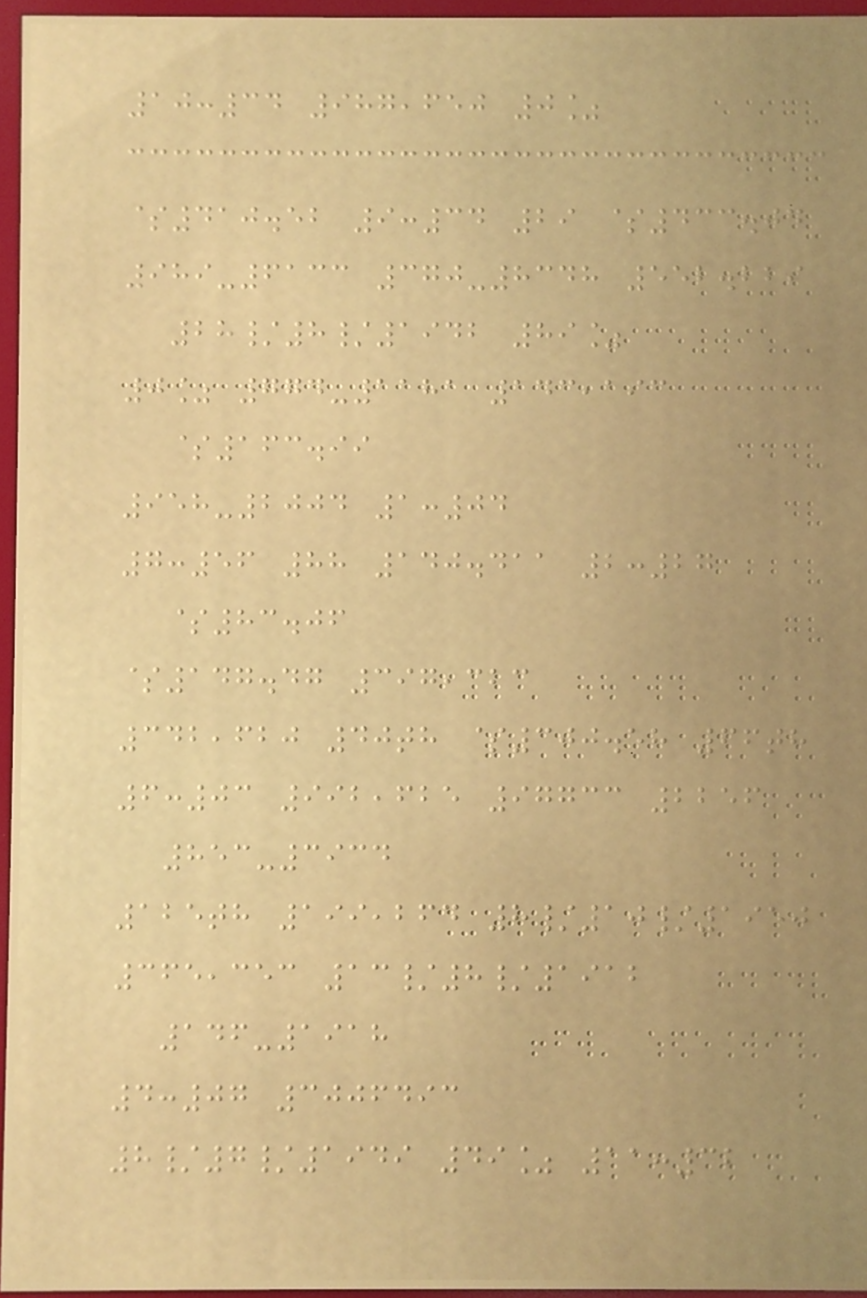10:34 987,650 0%
$410.52 9:34 29 $433.04
989-6133 370-8348 552.229
28/8/1942 89%
0% 774-1181 143,193
$163.99
958-2004 1:04
7:56 88 140.411 2:27
$83.06
$147.47 397,323
342,620 40th $300.58 66th
6:03 992,625 97733 2256
853-3934
125th 199,264 8/10/1950
365,353 13/8/1912
146-1918
4:07 3006493
8/7/1949 49% 11:32
